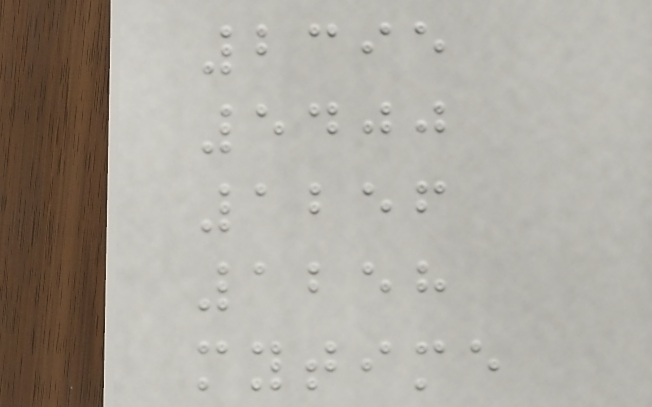2395
5400
1256
1258
mytime
